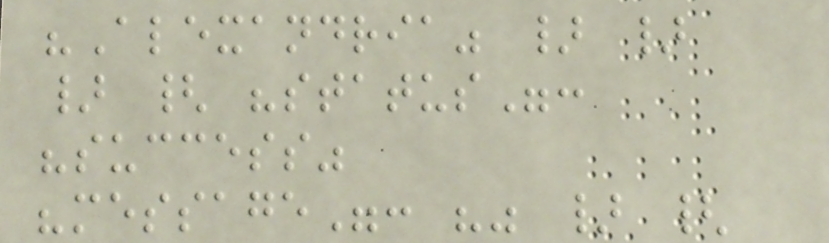"Alexandria" } }
} { "status":
"success"
"message": "" } {
